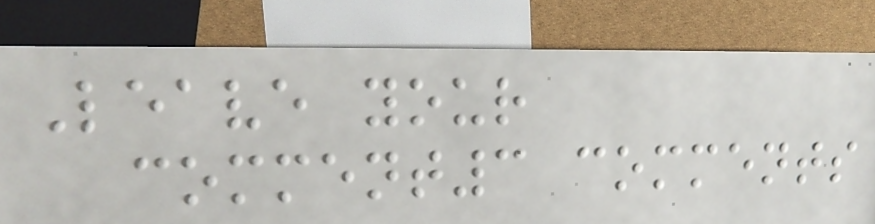Leave your
comment3 comments
